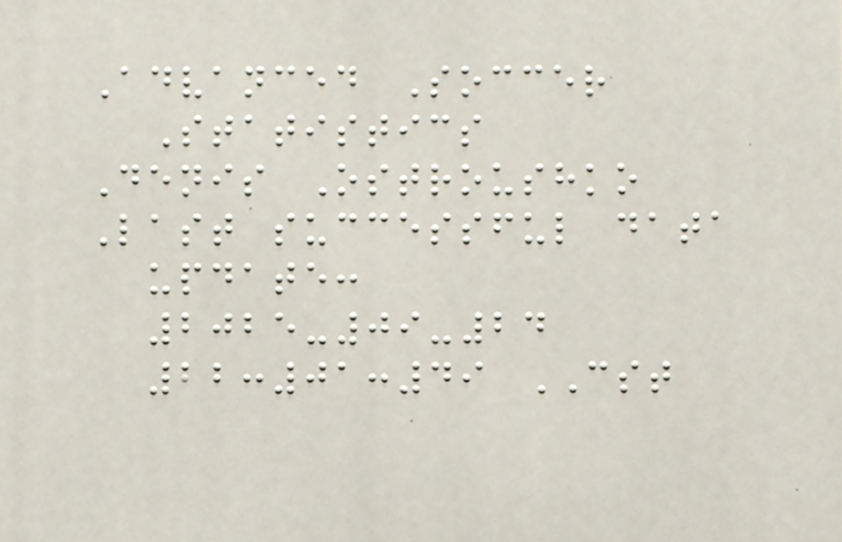Advanced Soccer
Statistics
Denis Ostroushko
Last successful data
update:
2025-09-24
22:01:49 CST
